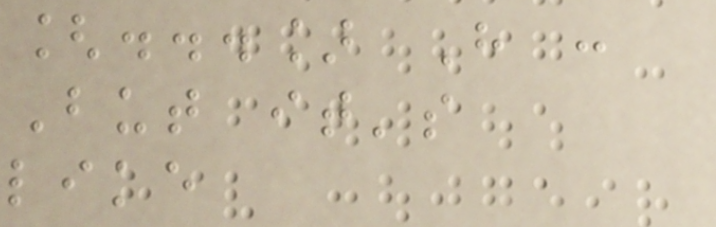[...] H :
But it's
like
